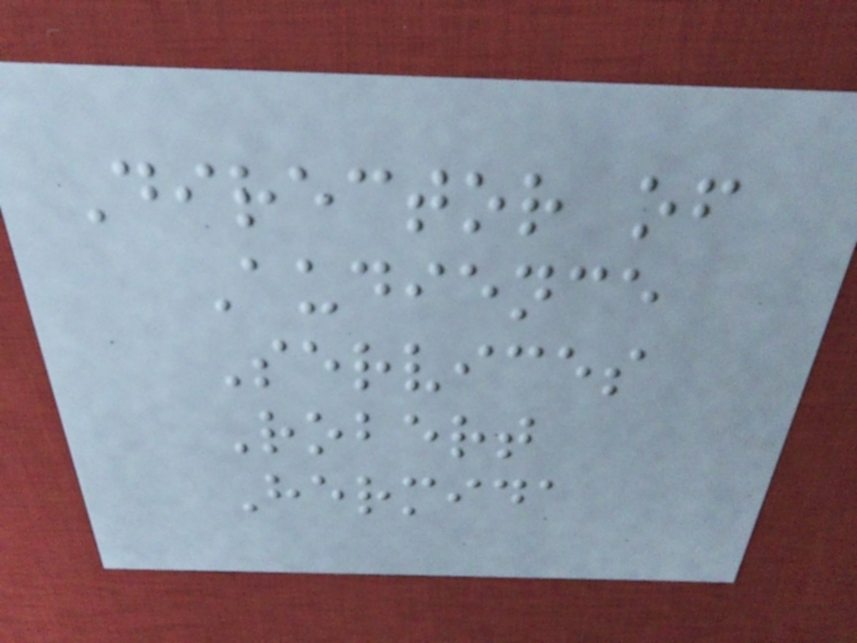Director of
Audience
Services
Robert
Hermida
